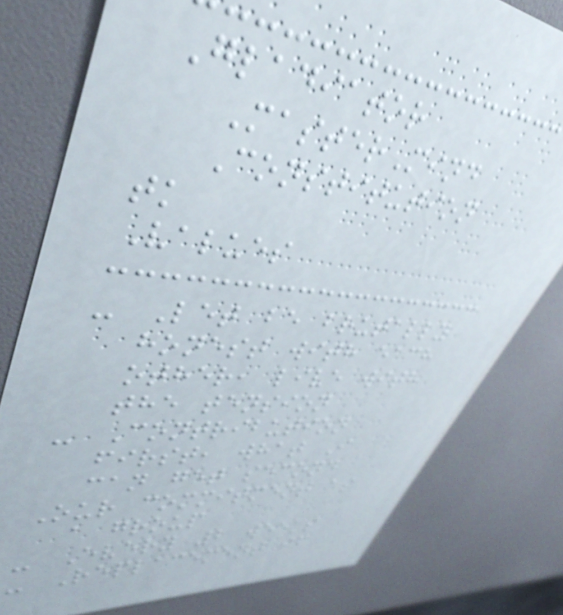Gladiator
MasterMind
Constitution
tk
Values
- Let be brutally
honest with each
other, live with
the tension
- Contribution
first, what I
can get second
Our commitment as
a group
- Every 2 weeks
- Replacement if
